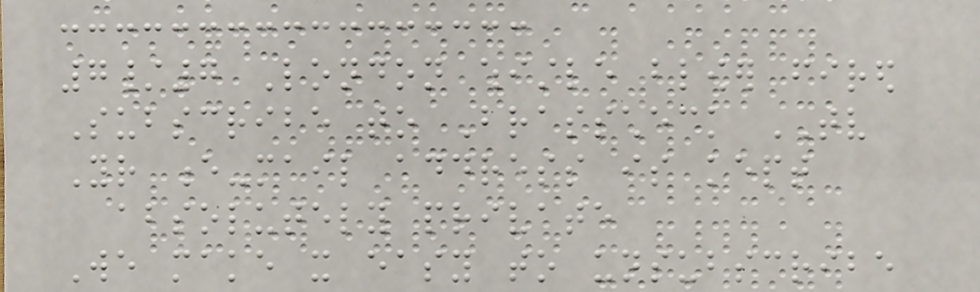7/7 London whistle blower fired
Subscribe to Brasscheck TV
Your e-mail address is kept
absolutely private
We make it easy to unsubscribe
